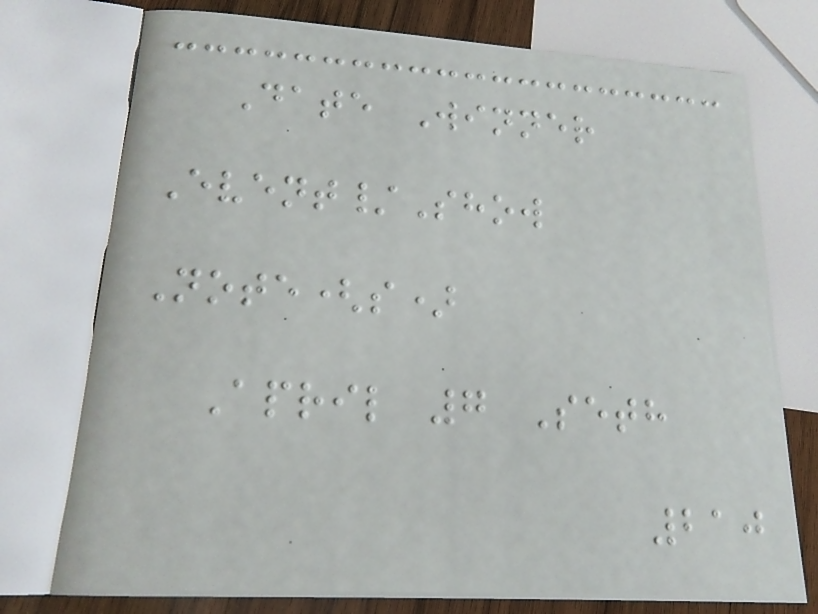Date Winner
Event/Show
Note(s)
April 7 Seth
210
